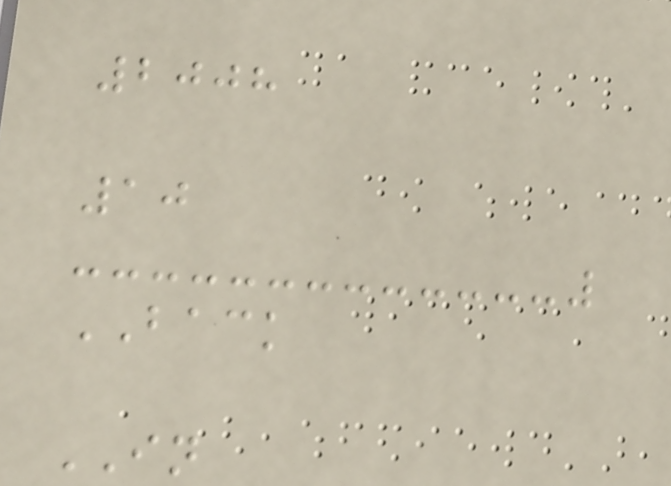2008
10
BACK
IN
